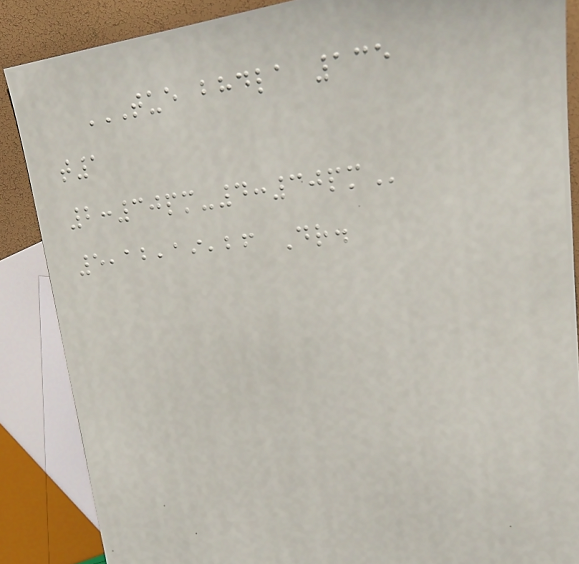TUE BHDLA 135
T1
2:30PM-4:30PM
5,12,19,26 Dr.
